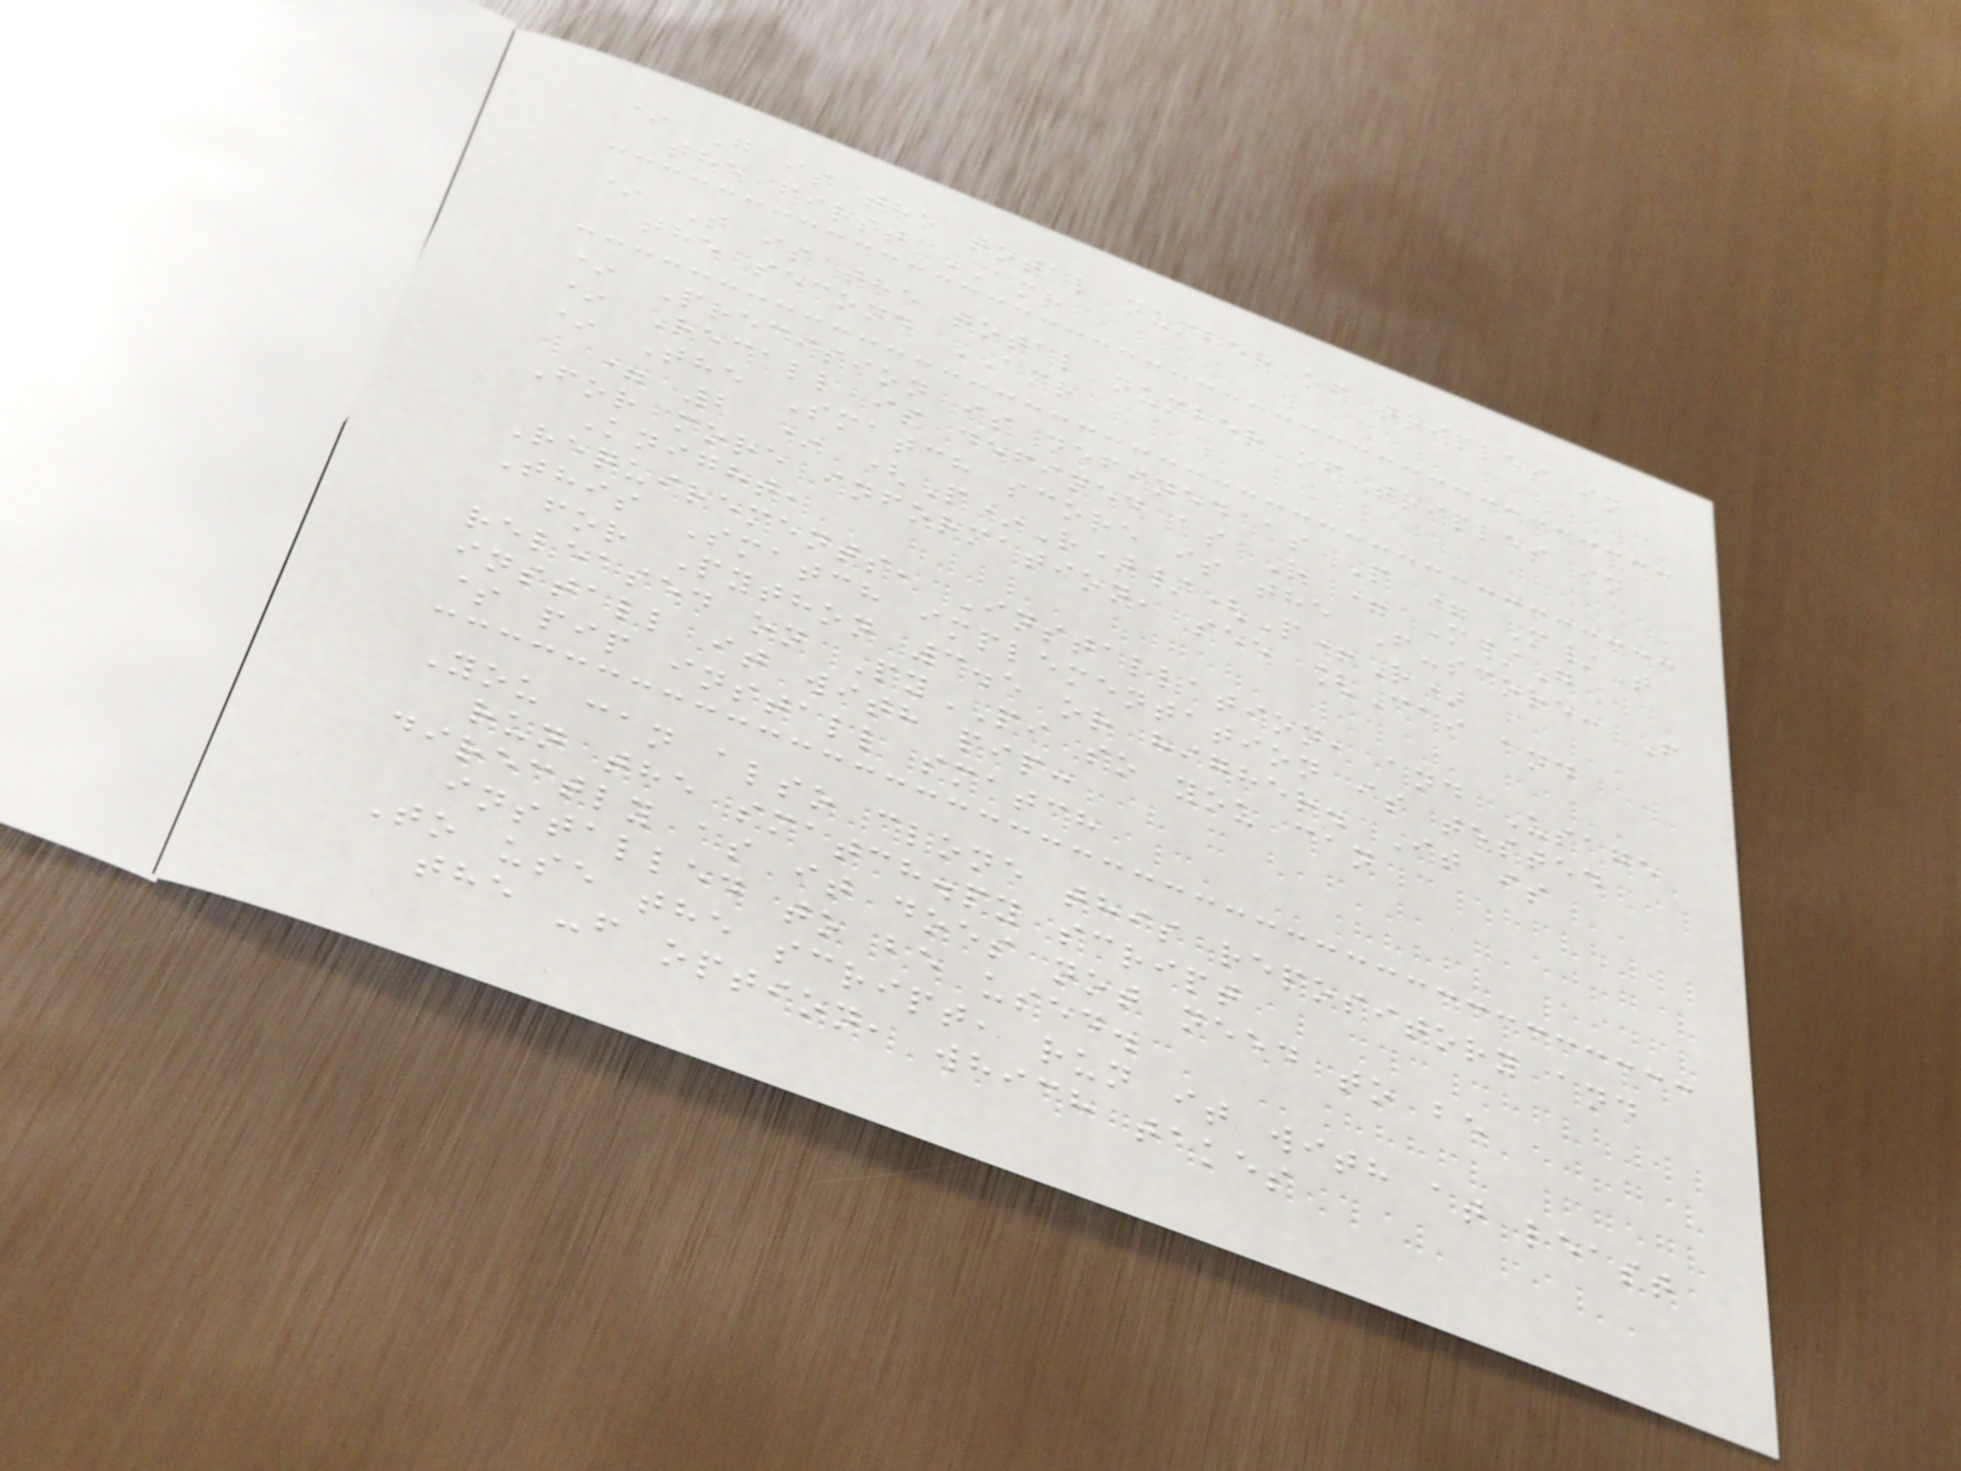* G is the total number of triples in
the first AMR
* T is the total number of triples in
the second AMR
* Precision is defined as P = M/T
* Recall is defined as R = M/G
* The Smatch score is the F-score: F
= 2 * (P*R)/(P+R)
For more information, see [Cai and
Knight,
Requirements, Installation, and Usage
This Smatch implementation is tested
for Python 3.5 or higher. It is
released on PyPI so you can
install it with pip:
$ pip install smatch
You can also clone this repository and
run the smatch.py script
directly as it does not need to be
installed to be used.
To use the script, run it with at least
the -f option, which takes
